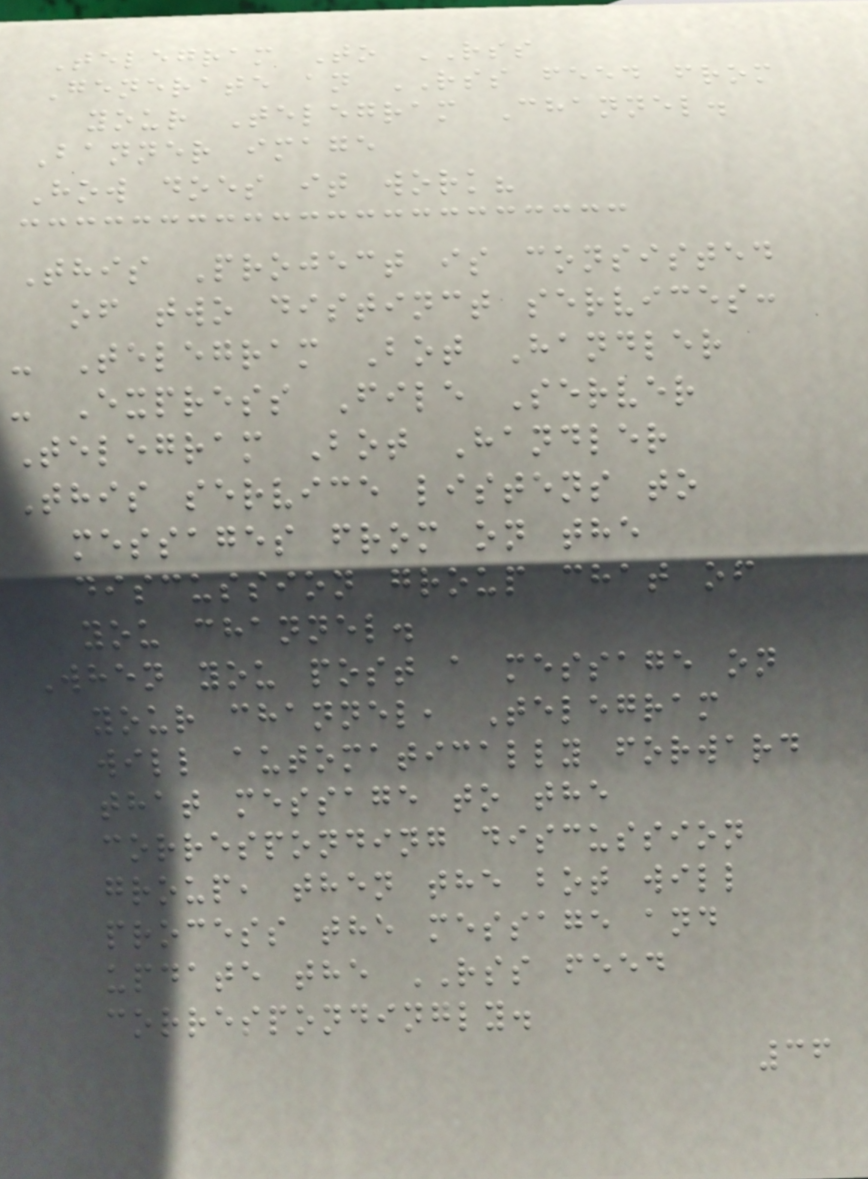Telegram To RSS
Generate an RSS feed from
your Telegram Channel.
Banner image
How does it work?
This Project is consisted
of two distinct services:
- Telegram Bot Handler
- Express File Server
Telegram Bot Handler
This service listens to
messages from on the
discussion group chat of
you channel.
When you post a message on
your channel, Telegram
will automatically forward
that message to the
corresponding discussion
group, then the bot will
process the message and
update the RSS feed
correspondingly.
36
